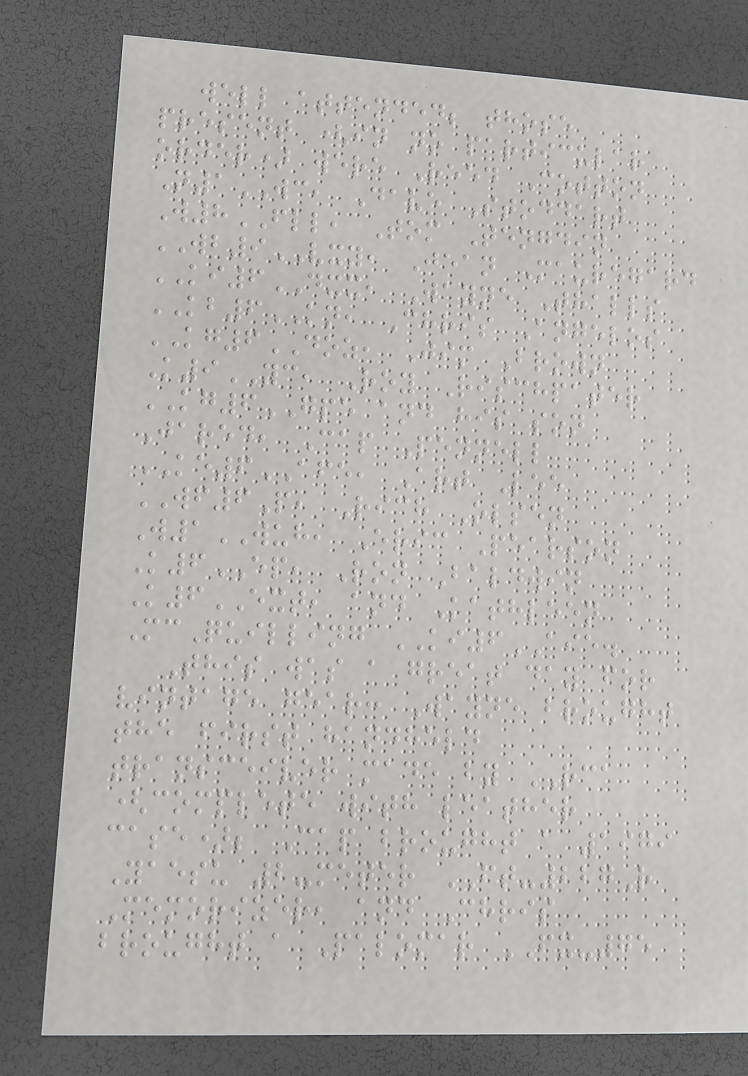well attended; those
present (in no particular
order) were Reed Cotton
N1WC, Dave Stoddart
W8FLL, Tom Tengdin
WB9VXY, Jean Mauregard
KI6DXX, Wayne Thalls
KB6KN, Chris Angelos
KG6DOZ, Jim Brown
K9YC, Roy Rischpater
KG6GPE and his son
Jared, Cap Pennell
KE6AFE, Art Lee
WF6P, Rich Olsen
W1WUH, Eric Pearson
K6EP, Ron Baldwin
K6EXT, and Kathleen
McQuilling KI6AIE.
This was a great day for
vintage gear: Wayne brought
the first handheld
transceiver made by RCA
(complete with leather
case); Cap brought a 1979
Yaesu 2-meter FT-227R
Memorizer, and Chris
brought a Palomar FX-75
